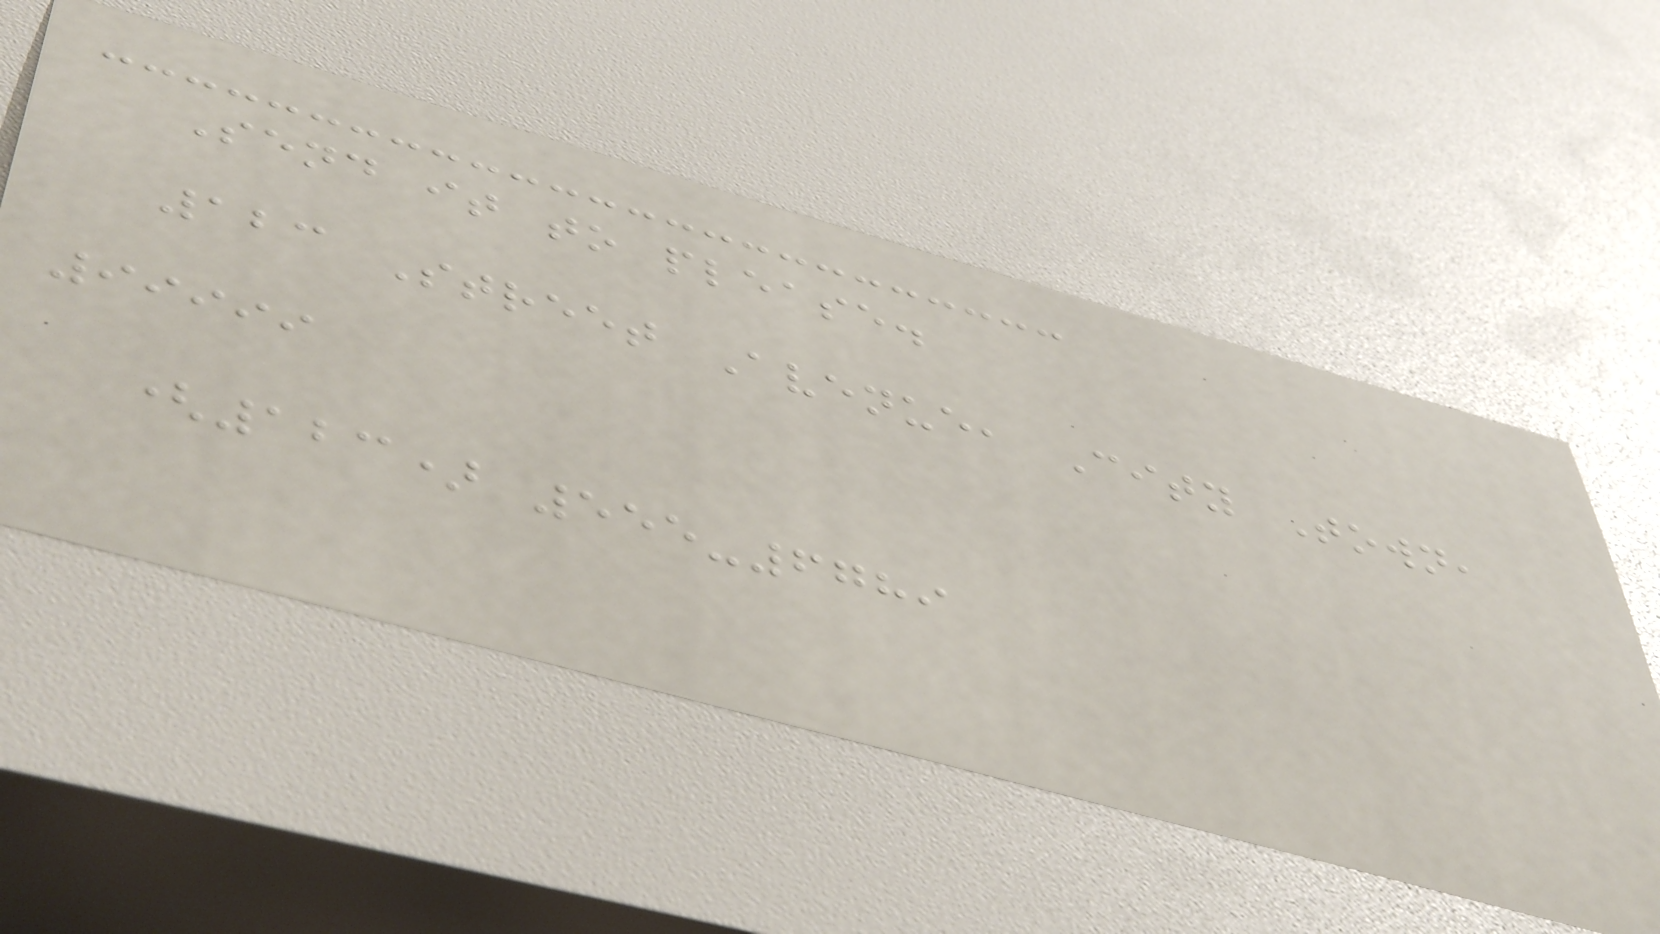Send it to please.
123 Street Avenue, City Town,
99999
(123) 555-6789
